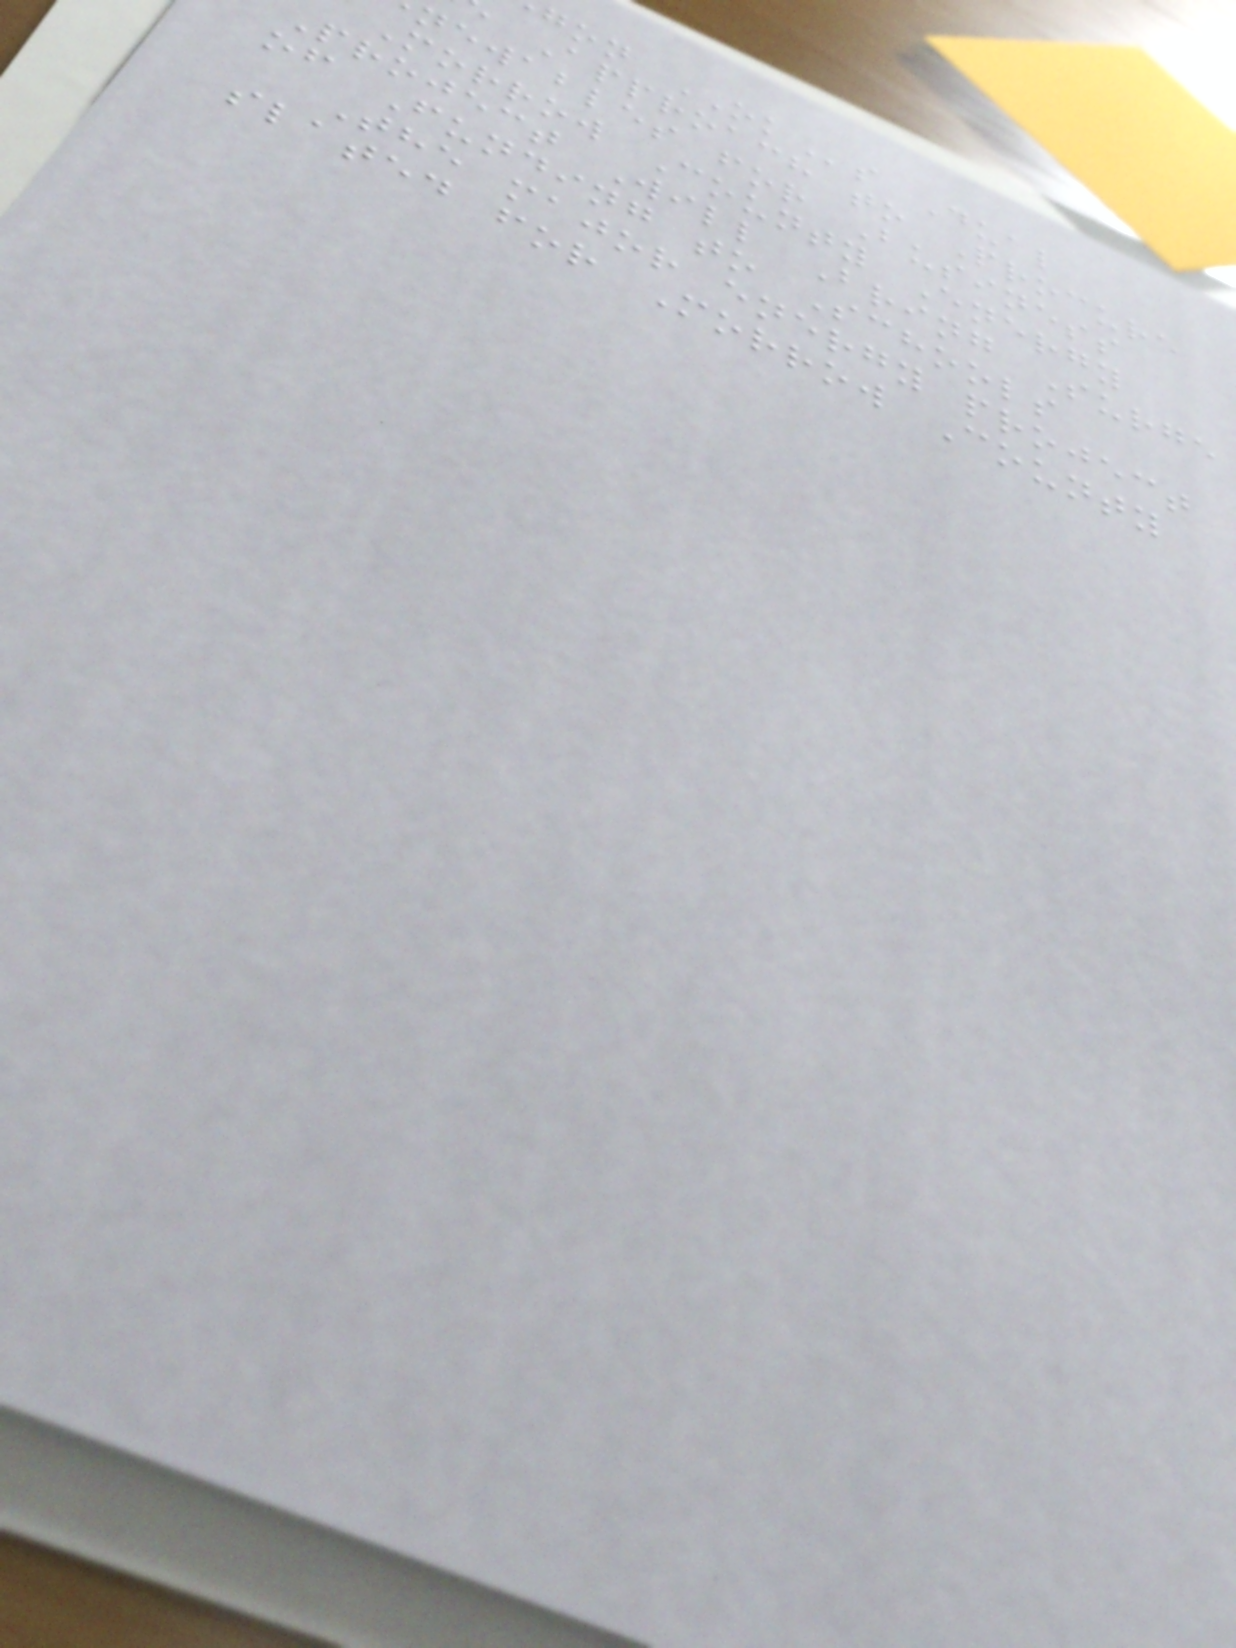gon OKs Dual
Approach to Procure
newables for Business
Morrow County Energy
Project Will Bring Surge
of Funding to Schools
The major energy project
slated for Morrow County
